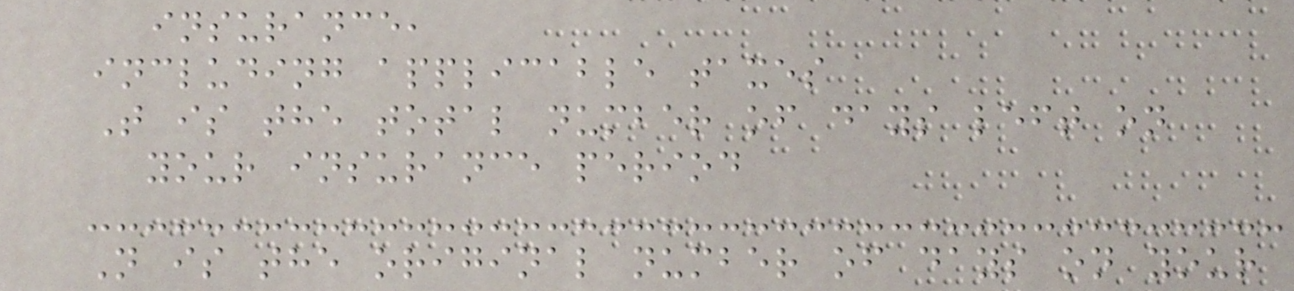insurance,
including applicable taxes
T is the total number of days left on
your insurance period
N is the original number of days on your
